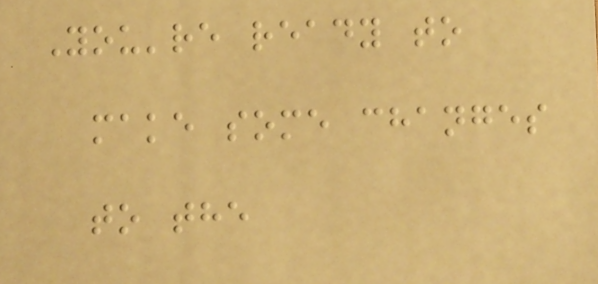You're ready to
make some changes
to the
